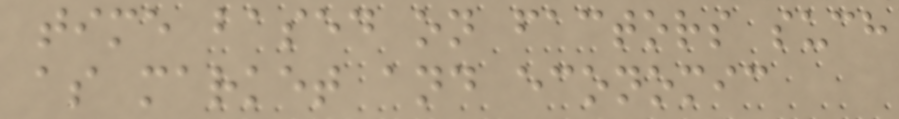time based on factors such
as market and economic
